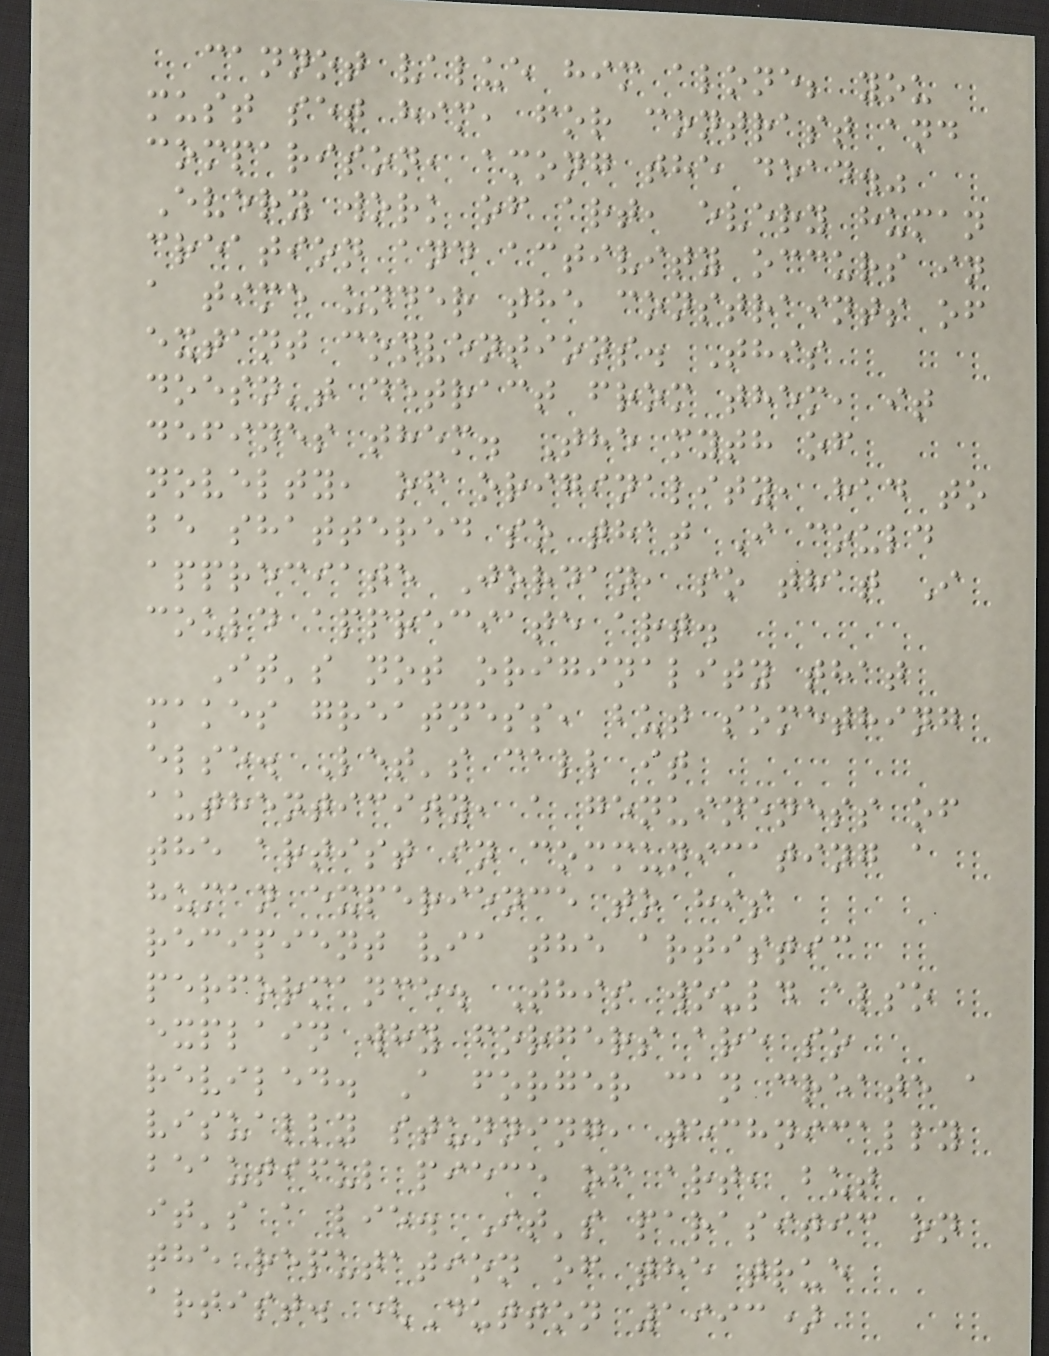cannot value him alone; you
must set him, for contrast and
comparison, among the dead."
Every work of art, every human
creation and activity occurs in
a time under the constraints of
extant conventions. This
doesn't detract from them, it
defines them. The myth of
novelty, of originality, had to
be shattered so that I could
appreciate Jordan, so that I
could appreciate art.
It's not originality that
makes greatness, but something
else. Let's call it
authenticity, a genuineness of
the artist in communicating a
human experience to his
recipient via the artistic
performance. This would also
explain why forgers are so
reviled. A forger can create a
visually stunning, technically
beautiful piece of art, but
it's a lie. It's parasitic on
the reputation of the true
artist. (Dutton 1993)
